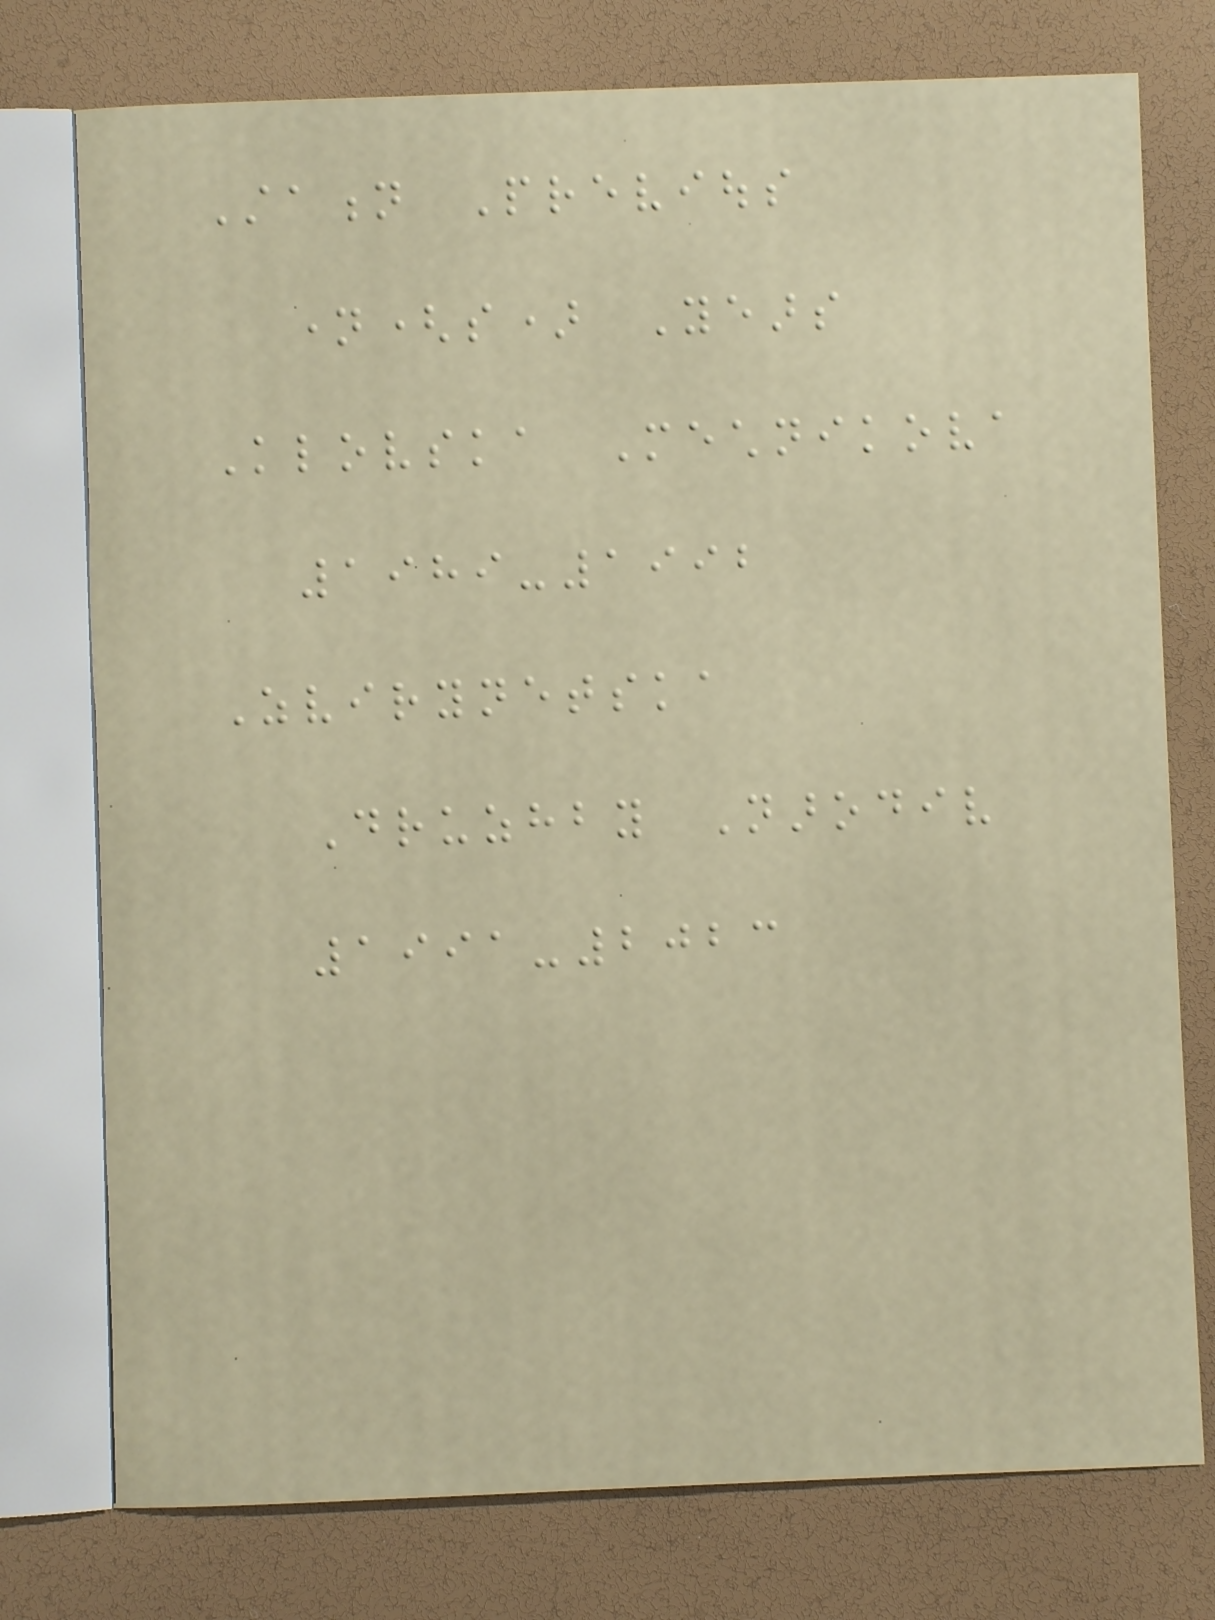Station Previous
name(s) Years
Klovska Mechnikova
1989-1992
Zvirynetska
Druzhby Narodiv
1991-2023
